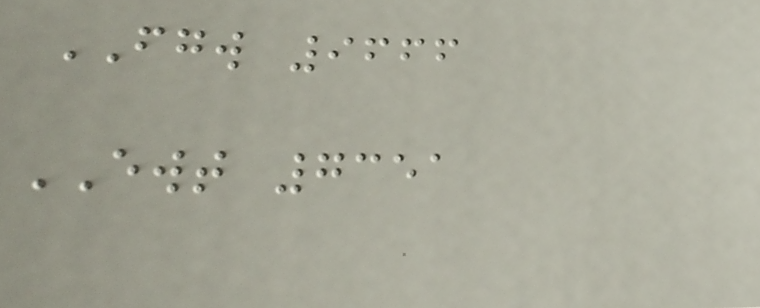FGW 9666
EWT 7351
